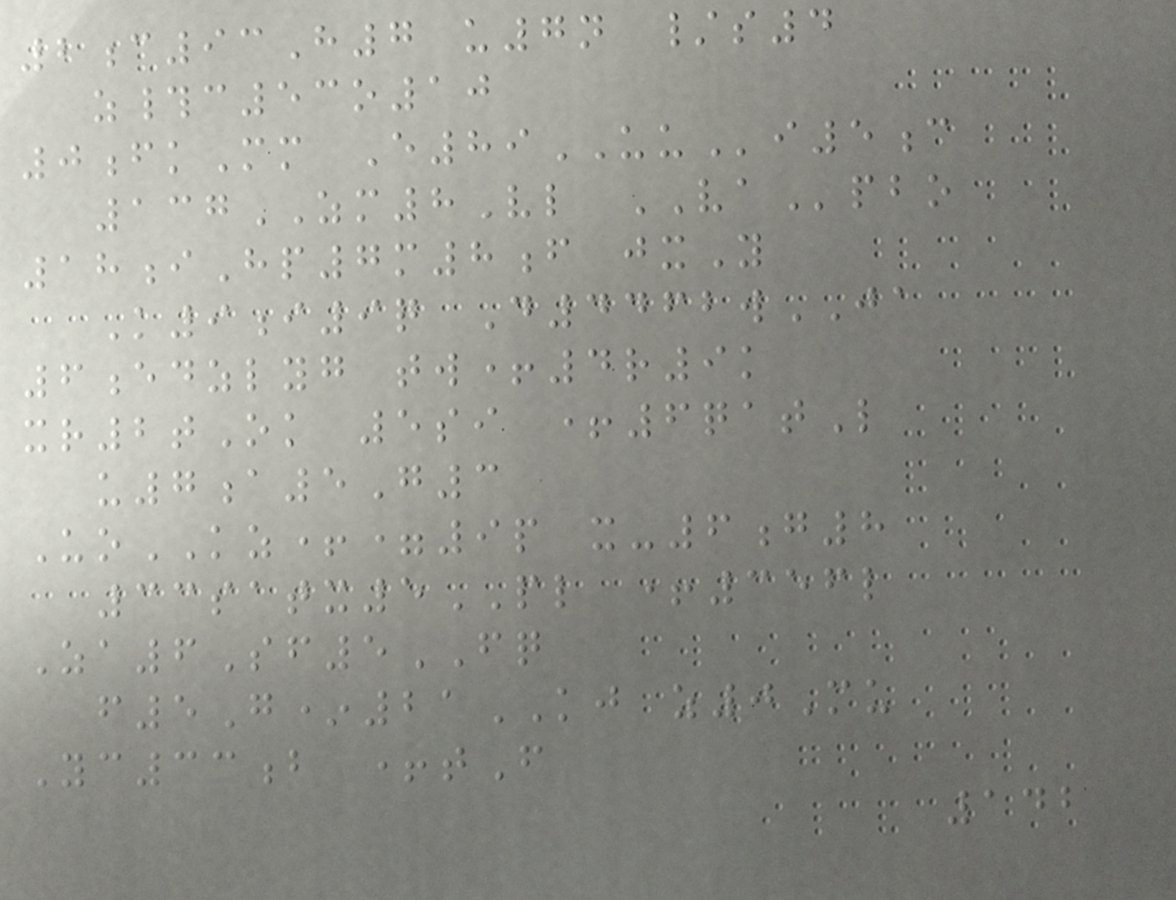2c93H7 u7n /s4
z#c53o10
0fkMm E89UUi5c
137ZM8Vl VApbo
18iHp7m8f jxY
K9i9q D4462wJA
6edzlyg tw+4r9k
xr2tOk 5si +6qatL
u7a5G3
UoKZ+=9p x-6g8
33satx5PL +356l
Za6Sf5FQ
f5G*21KJ z0Mu
Yc33b +tF
142
